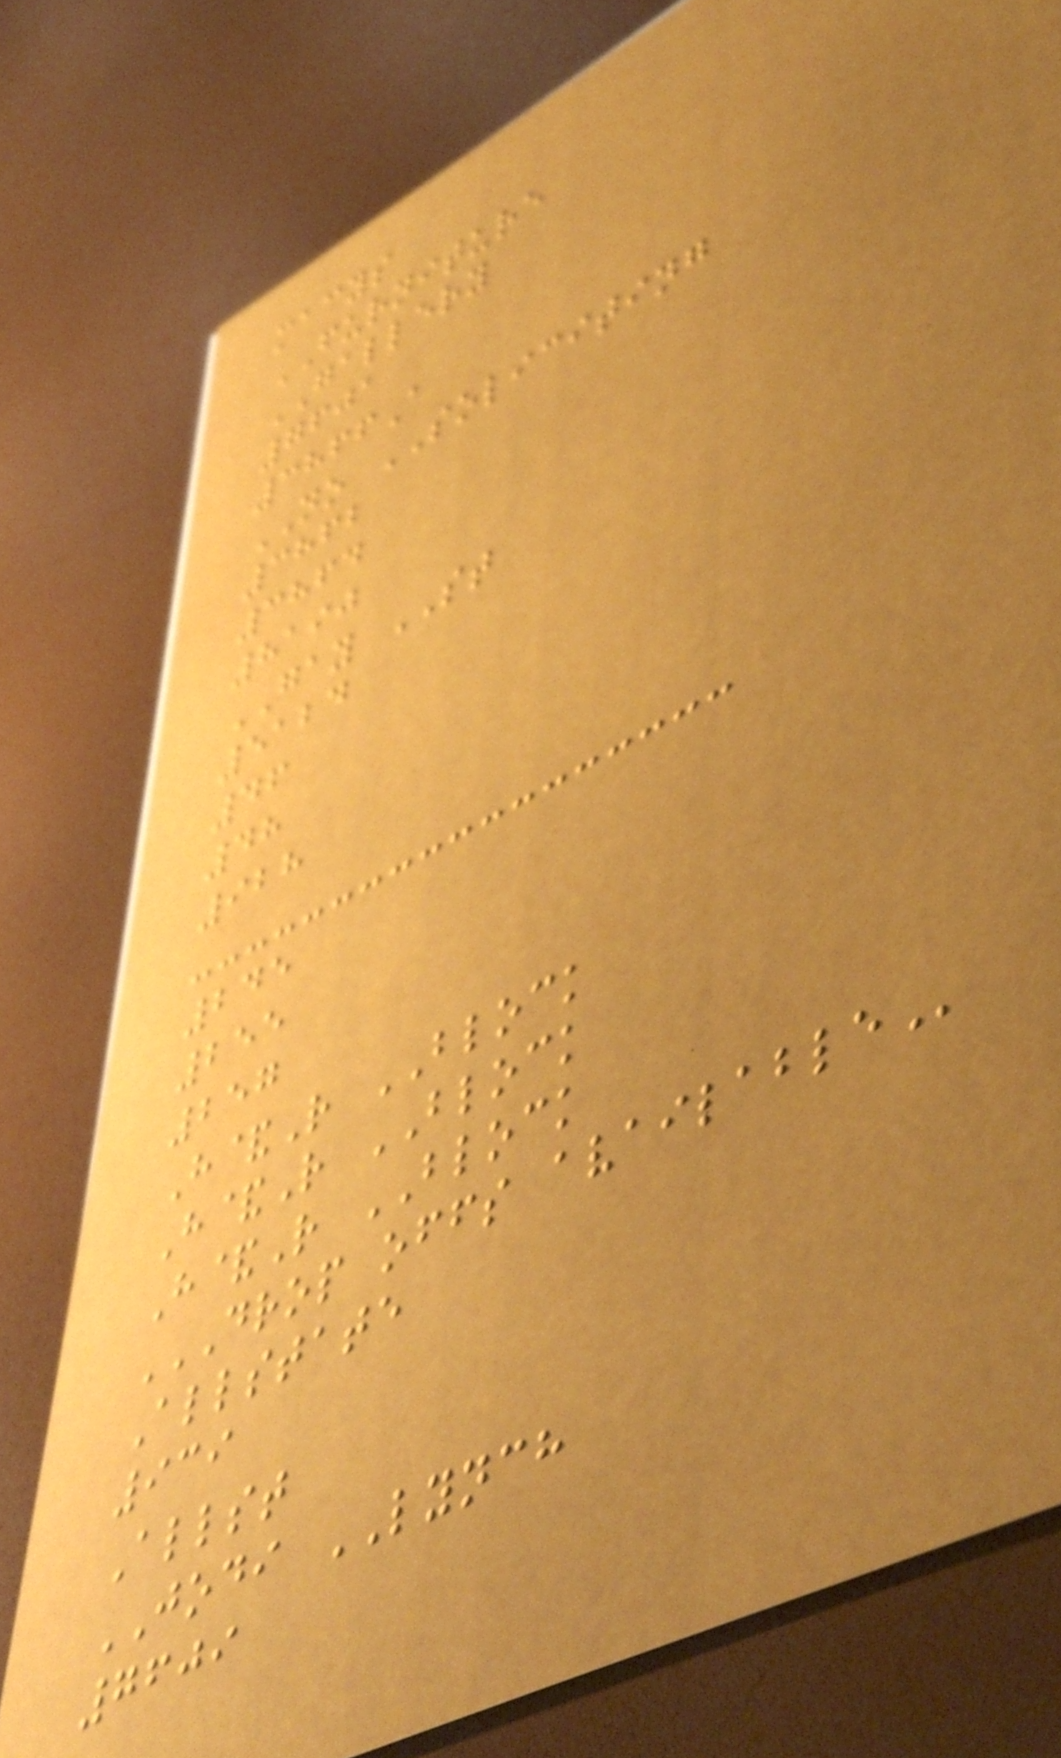macys
FURNITURE
GALLERY
7601
3866A
NO SOLICITING
3862
3864
8190
GAY ST
5124
46
48
928
245
255
257
H&R BLOCK
H&R BLOCK
H&R BLOCK
DROP OFFS AVAILABLE
Allstate
939
Allst
JODI LYNCH
7609
